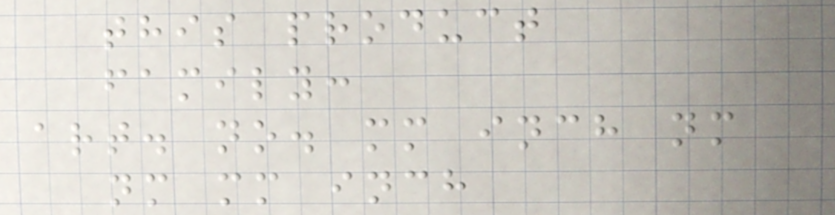this product
family:
art. no. mm inch nm
nm mm inch
